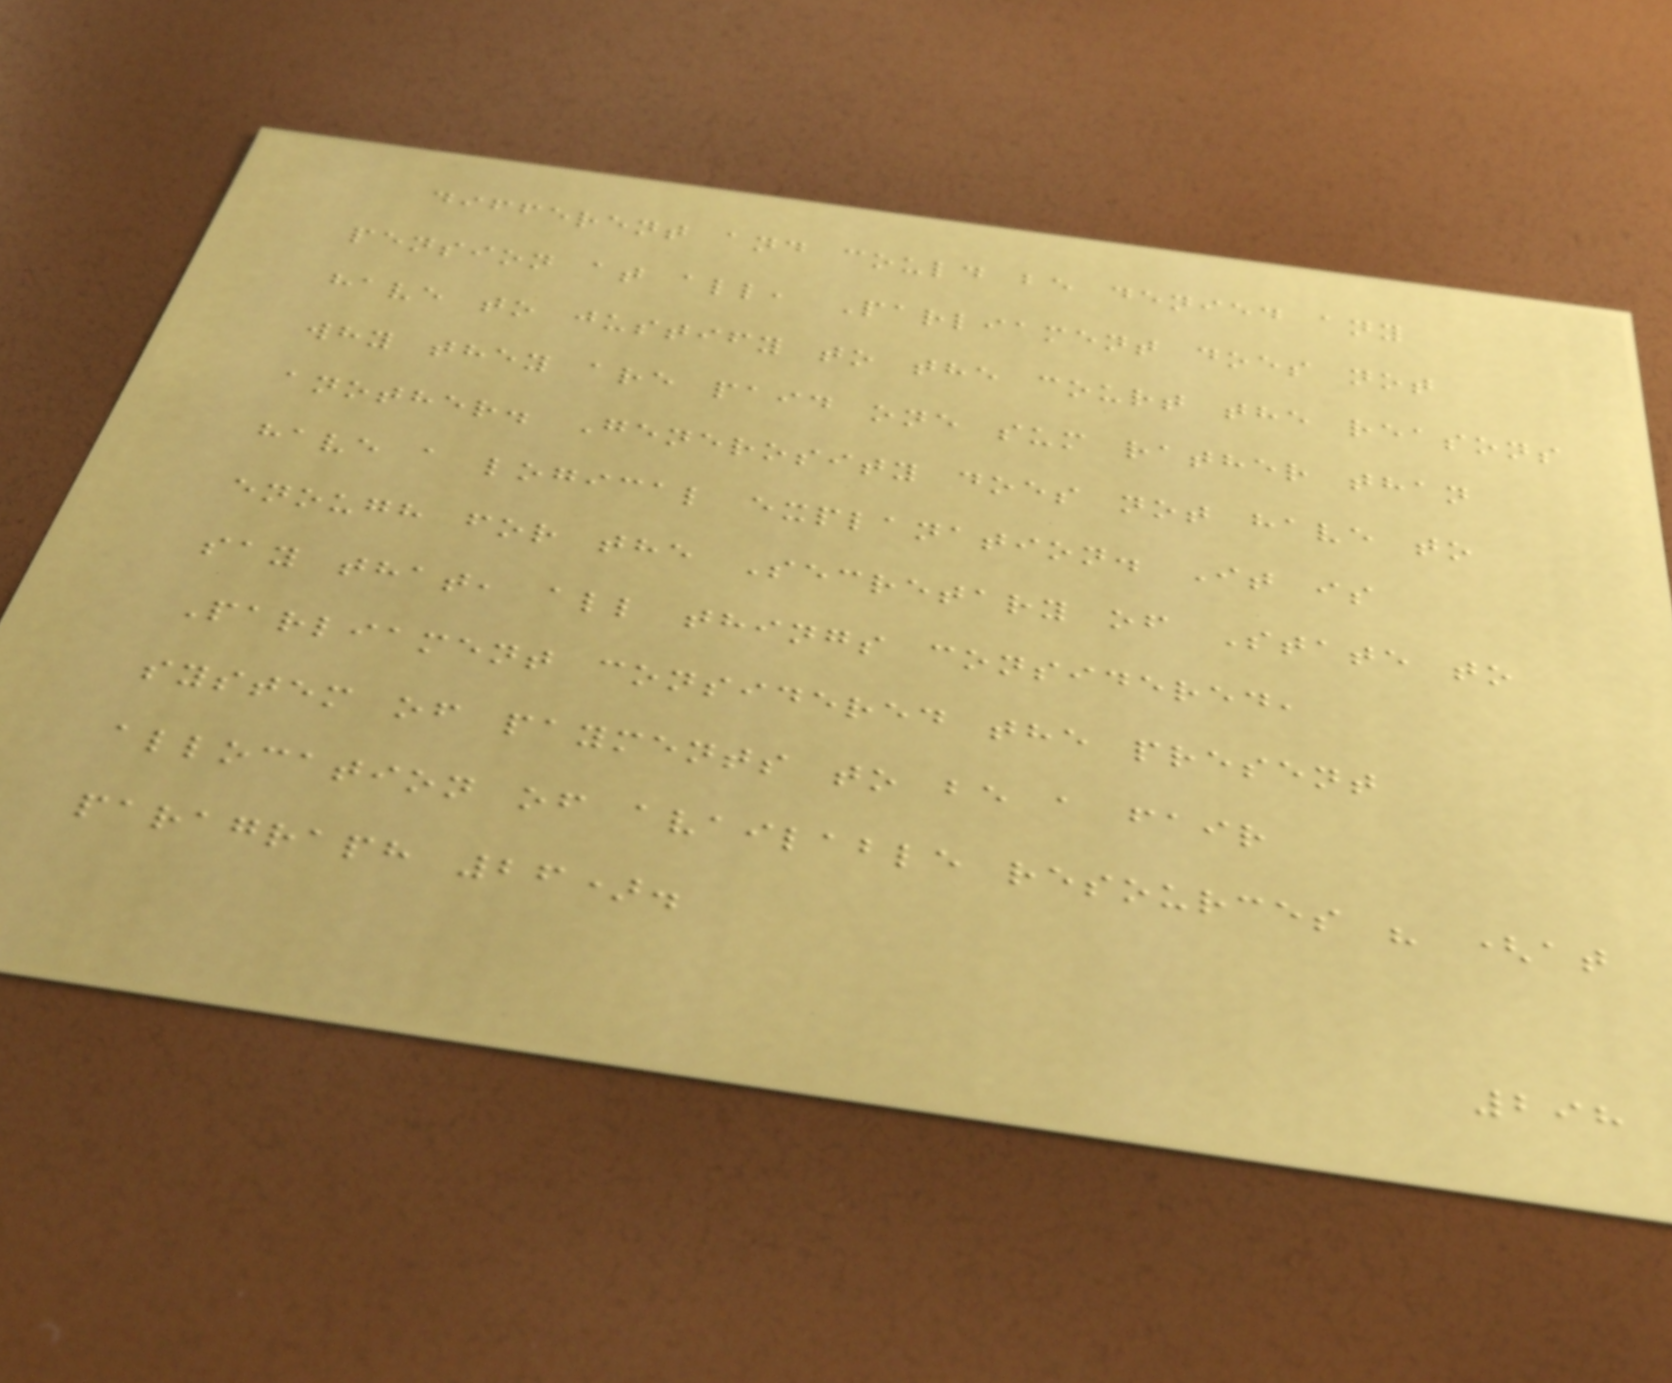different and could be denied any
pension at all, Parliament does not
have to justify to the court the reasons
why they are paid one sum rather than
another. Generosity does not have to
have a logical explanation. It is
enough for the Secretary of State to
say that, all things considered,
Parliament considered the present
system of payments to be a fair
allocation of available resources " (at
paragraph 26).
298
